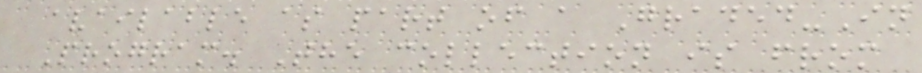available as part of a Graded-In
Program. The collection is from
